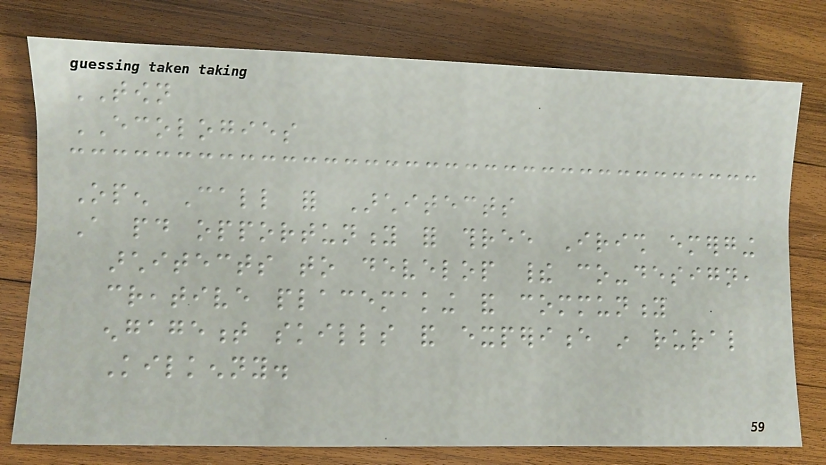TOWN
ECOLOGIES
Open Call for Architects
A paid opportunity for three Irish emerging
architects to develop their co-design,
creative placemaking and community
engagement skills and experience in rural
Kilkenny.
